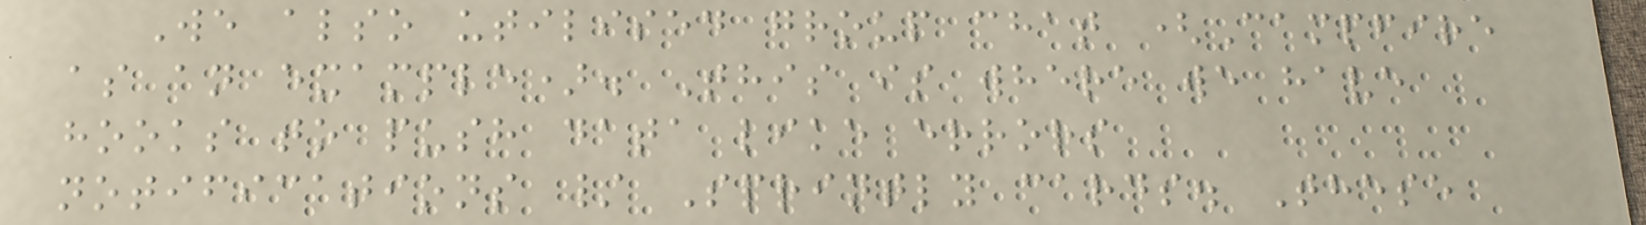We also utilised group chat (Campfire
as an example). This is where we have
hooks to push data like errors
notifications / Sprintly cards. These
